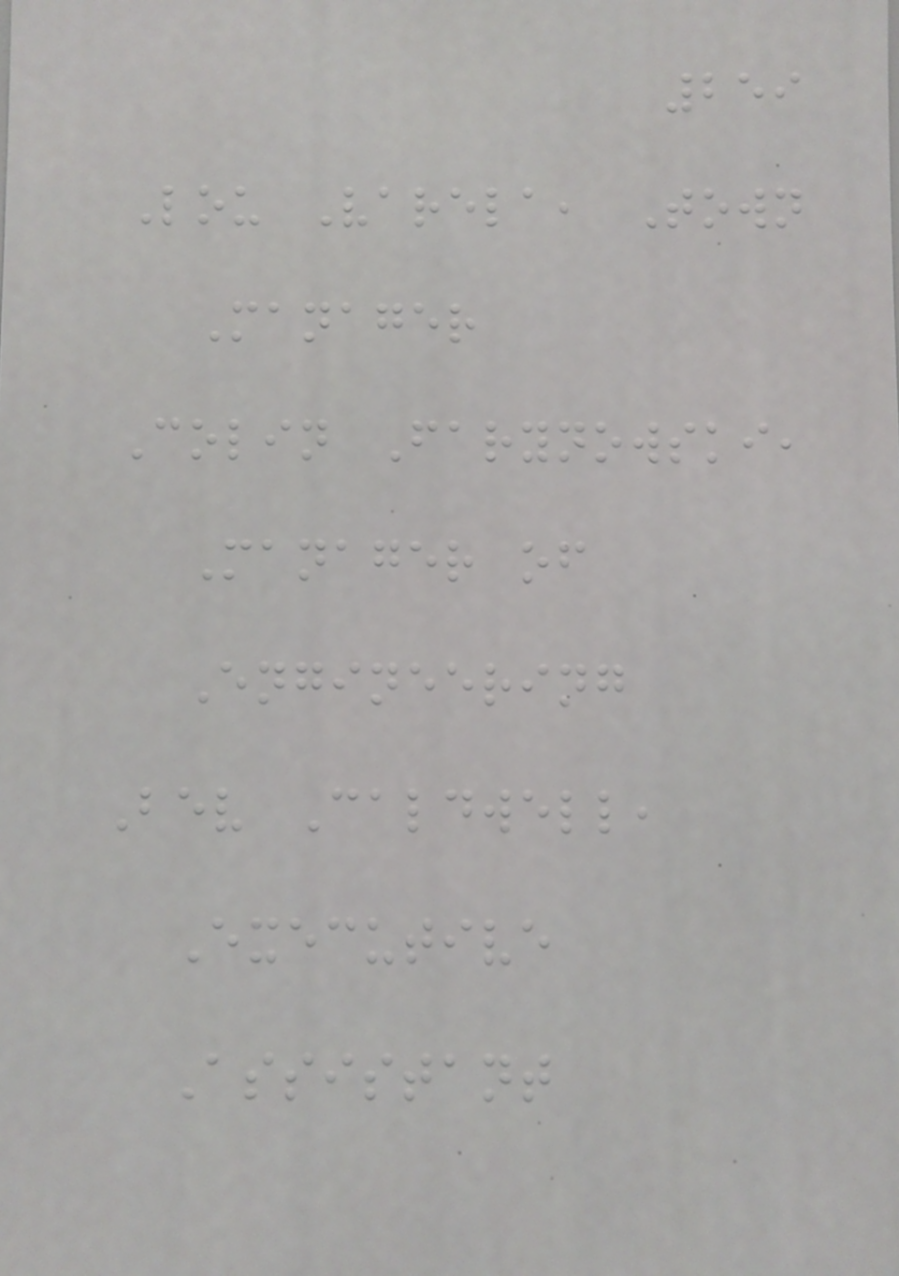259
Lou Varela, Town
Manager
Colin Farynowski,
Manager of
Engineering
Bev Caldwell,
Executive
Assistant
